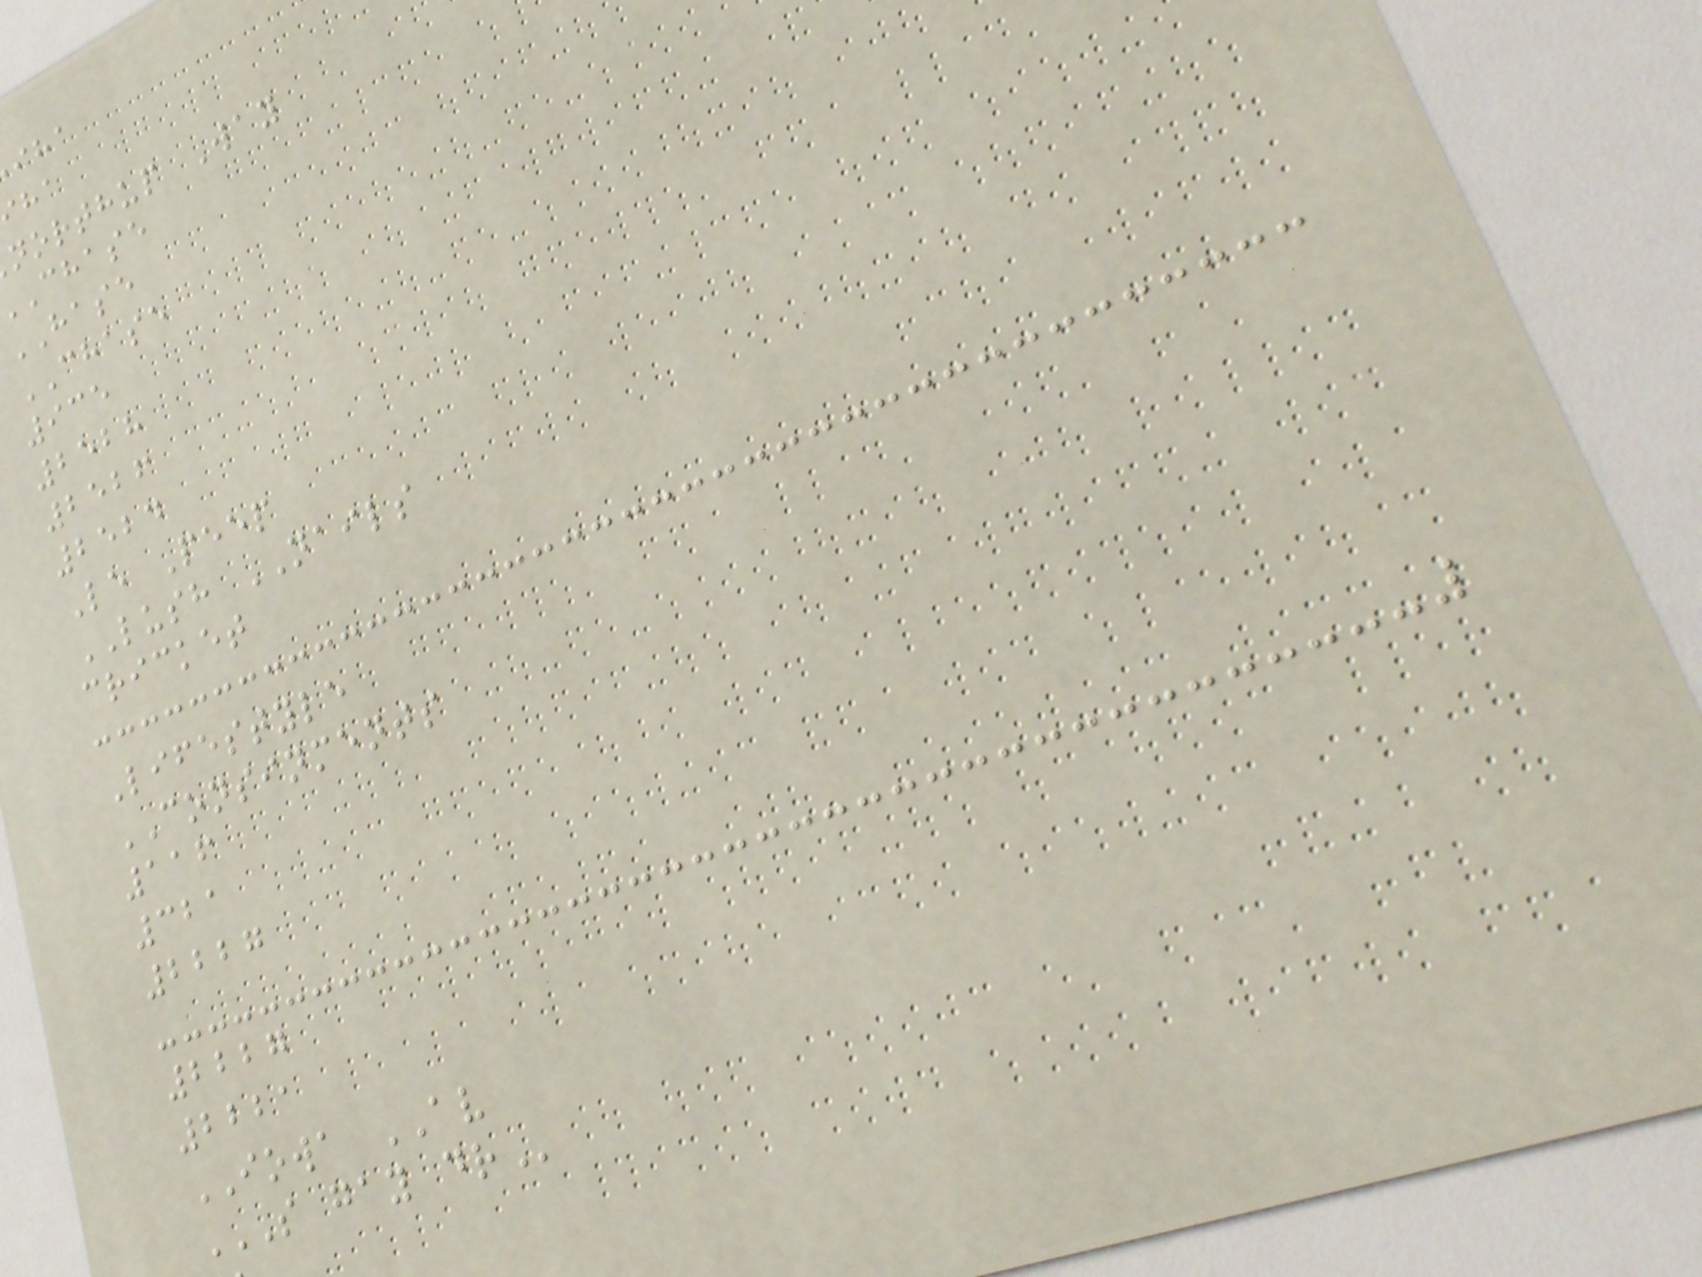northup Way
chase
HASE
CHASE
935
2528
2526
2524
Le Peep
LUSH NAILS
cricket
Lifestyle
CONSINMENTS
116
321
2227
2227
2221
IOWA AV
S GAY DR
